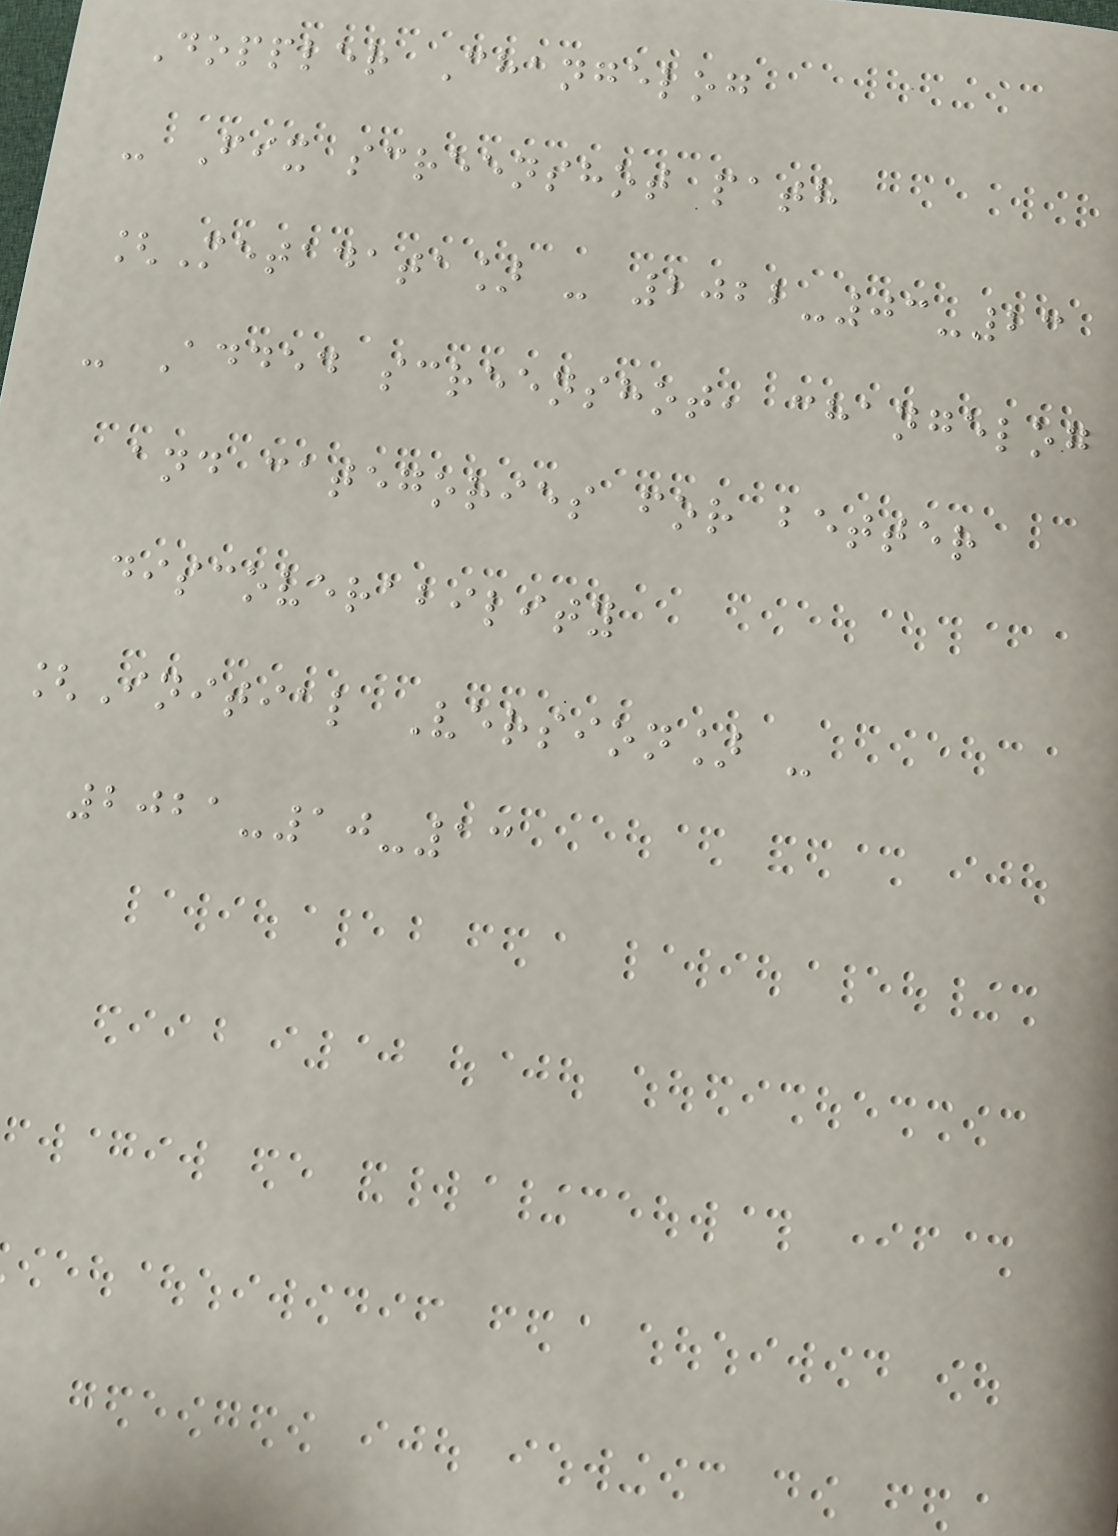Doppler Changelog
- Fix screenshot path
[Metadata] - 2022-03-23
- Added screenshot, changelog
and categories for better
discoverability
[Initial Version] -
2021-10-13
